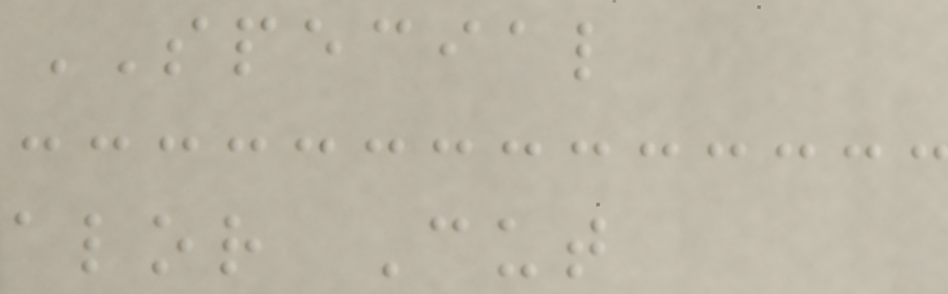SPECIAL
alor Cut
